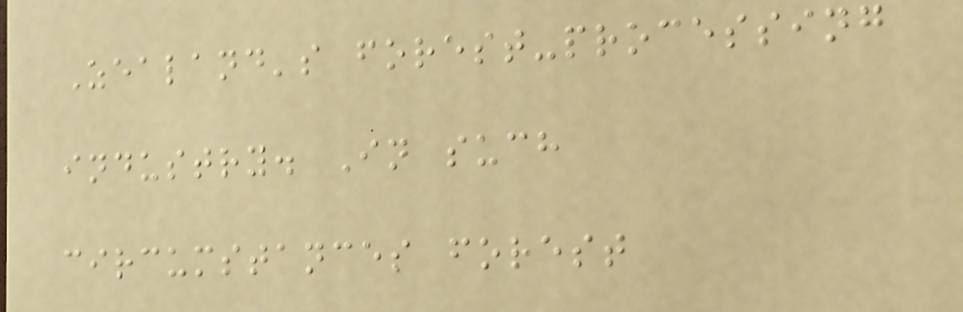Zealand's forest-processing
industry. In such
circumstances forest
